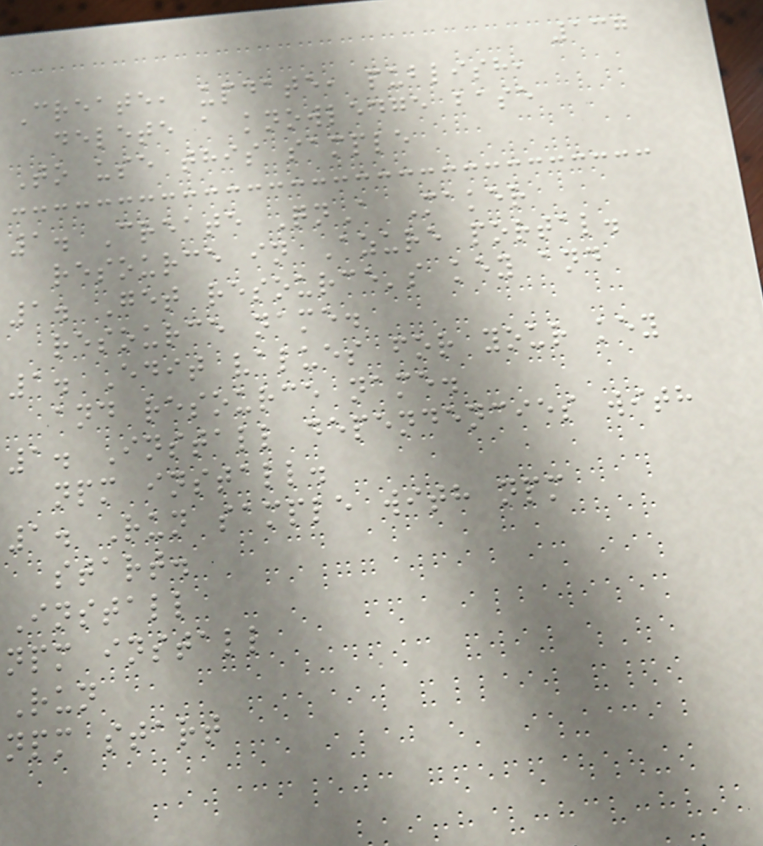137
Create, update, publish,
delete a knowledge base
To use this sample
1. Create QnA Maker
resource in Azure portal.
1. Get resource's key and
resource name.
1. Edit values for your key
and resource name.
1. Install dependencies with
npm install.
1. Run sample with npm
start.
Install
npm install
Run
npm start
